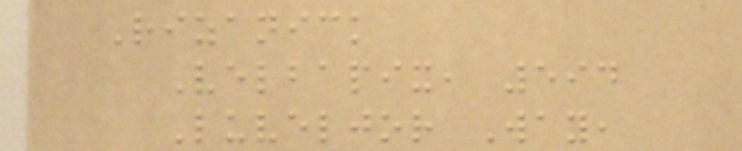Rizanick
Velbapix, 594
Luveljor Way,
